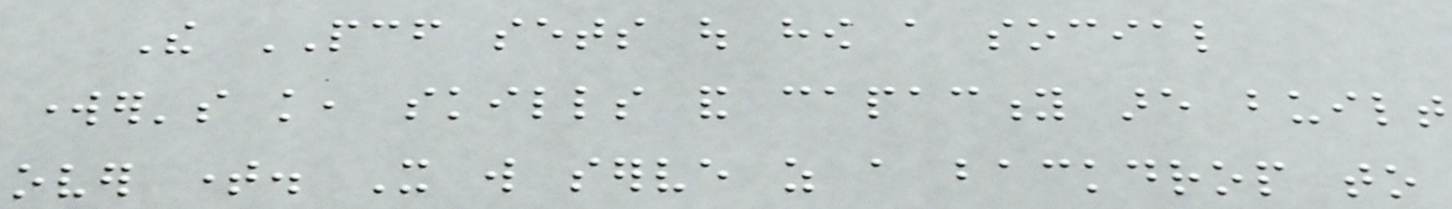The PCF sets out how a social
worker's knowledge, skills and capacity are built
over time. It will serve as a backdrop to
